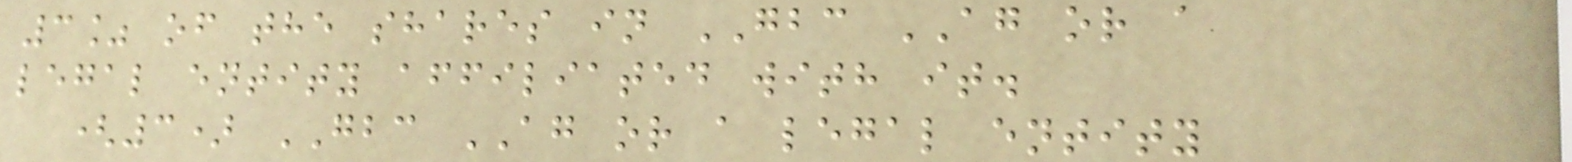3% of the shares in GBC AG or a
legal entity affiliated with it.
(3) GBC AG or a legal entity
